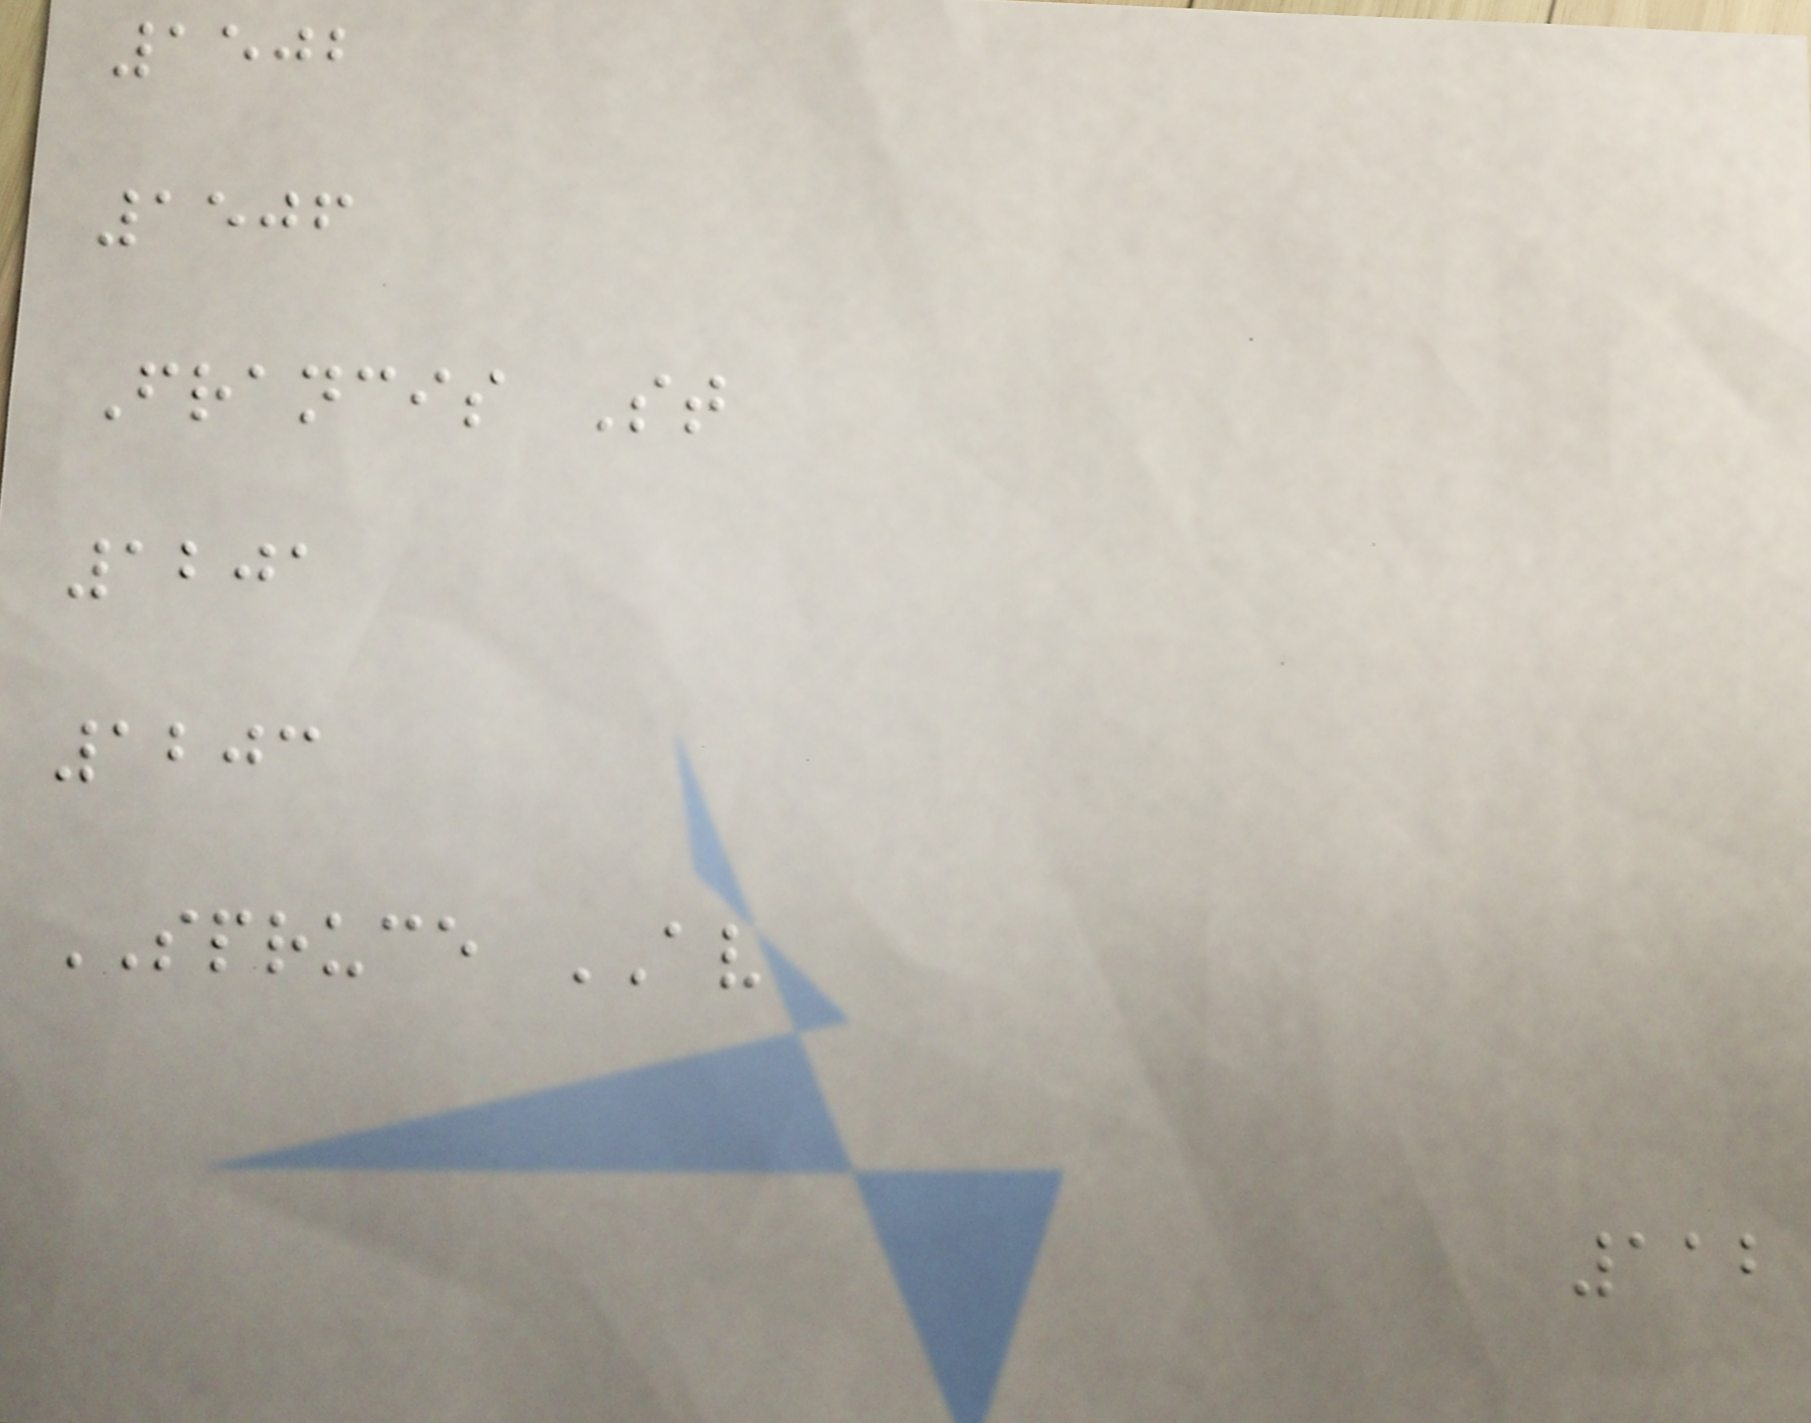1502
1506
Francis St
1201
1203
SPRUCE AV
112
